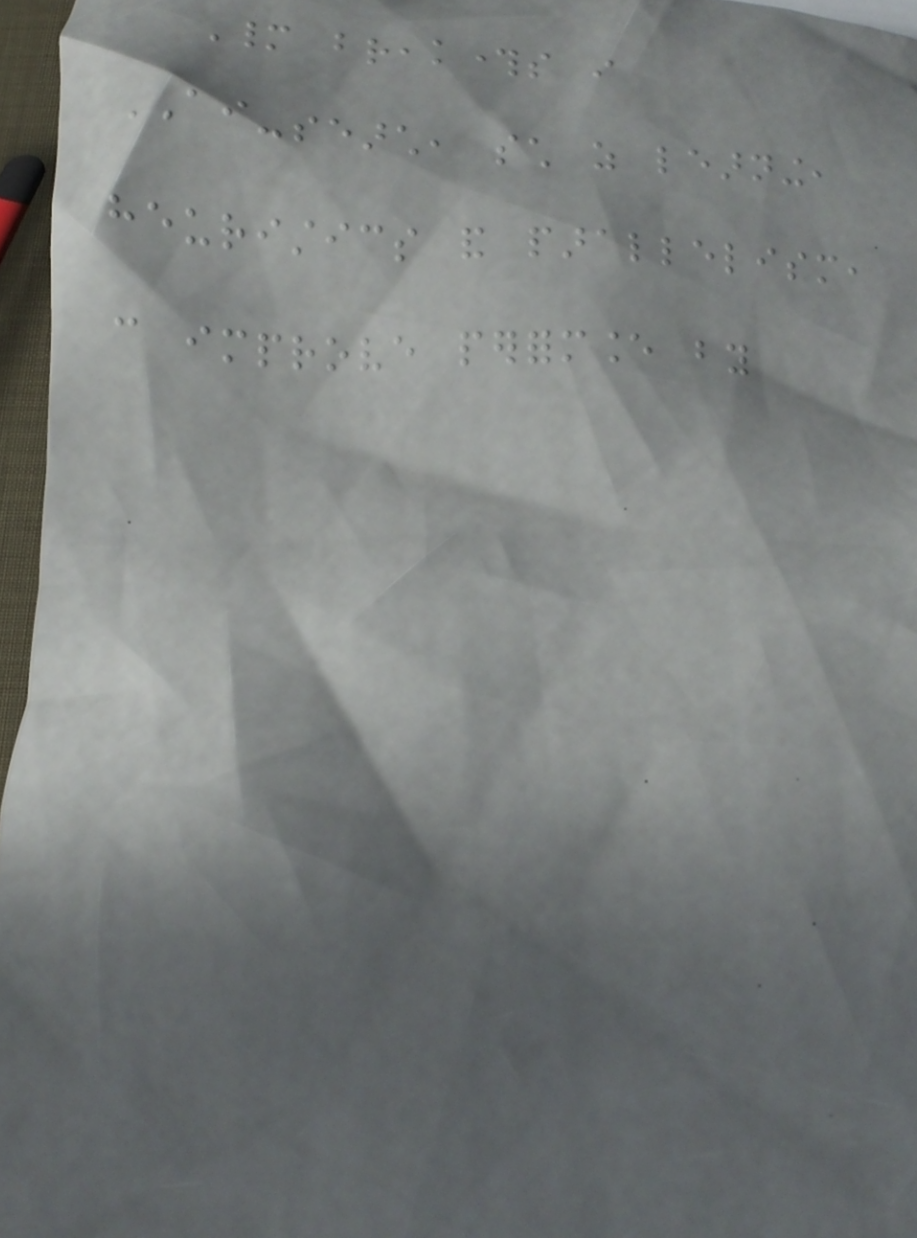Many breakthroughs in
AI-search, such as learning,
heuristics and parallelism,
can improve performance by
